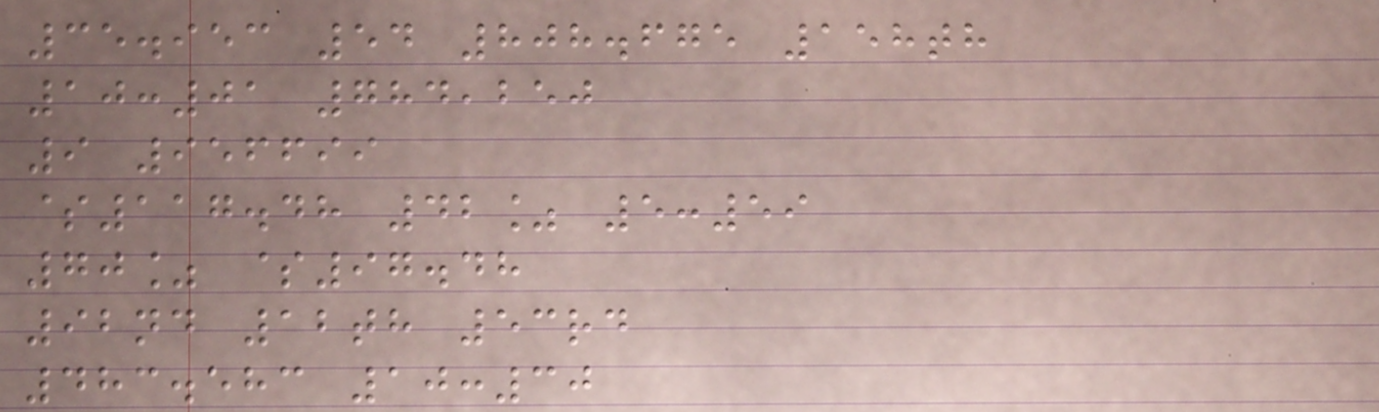35.953 54 808.675 158th
10:01 784,250
9 956699
$117.48 42% 5:59
70% $97.48
92nd 12th 53rd
483.583 10:30
